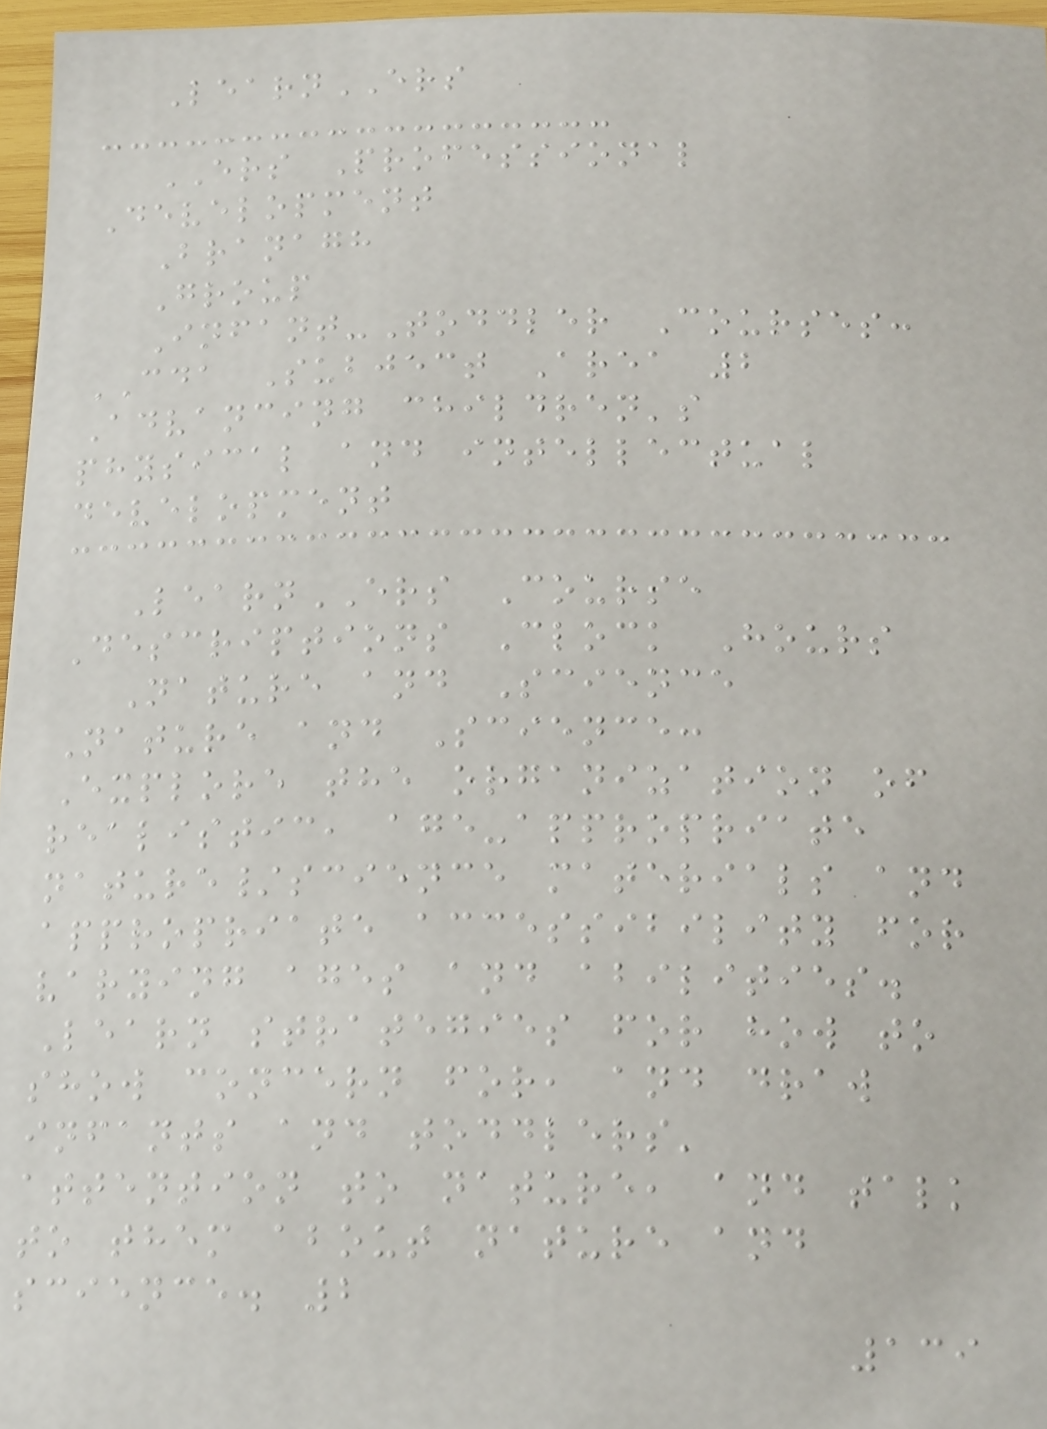LearnERS
ERS Professional
Development
Branagh
Group
Infant-Toddler Courses:
CDA Subject Area 2
Advancing children's
physical and intellectual
development
LearnERS Course
Descriptions Clock Hours
Nature and Science
Nature and Science:
Explore the organization of
realistic, age-appropriate
nature/science materials and
appropriate accessibility for
varying ages and abilities.
Learn strategies for how to
show concern for, and draw
infants and toddlers'
attention to nature, and talk
to them about nature and
science. 2
139
